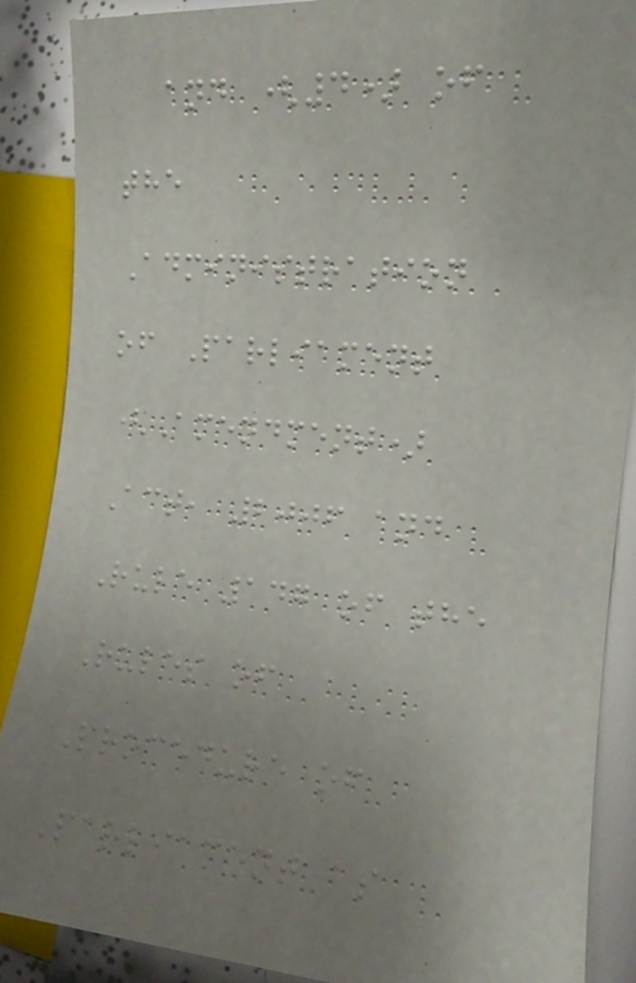and (4) of
the
Administration
of Parliament
(Amendment)
Act, 2006 and
Rule 147 of the
Rules of
Procedure of
Parliament as
